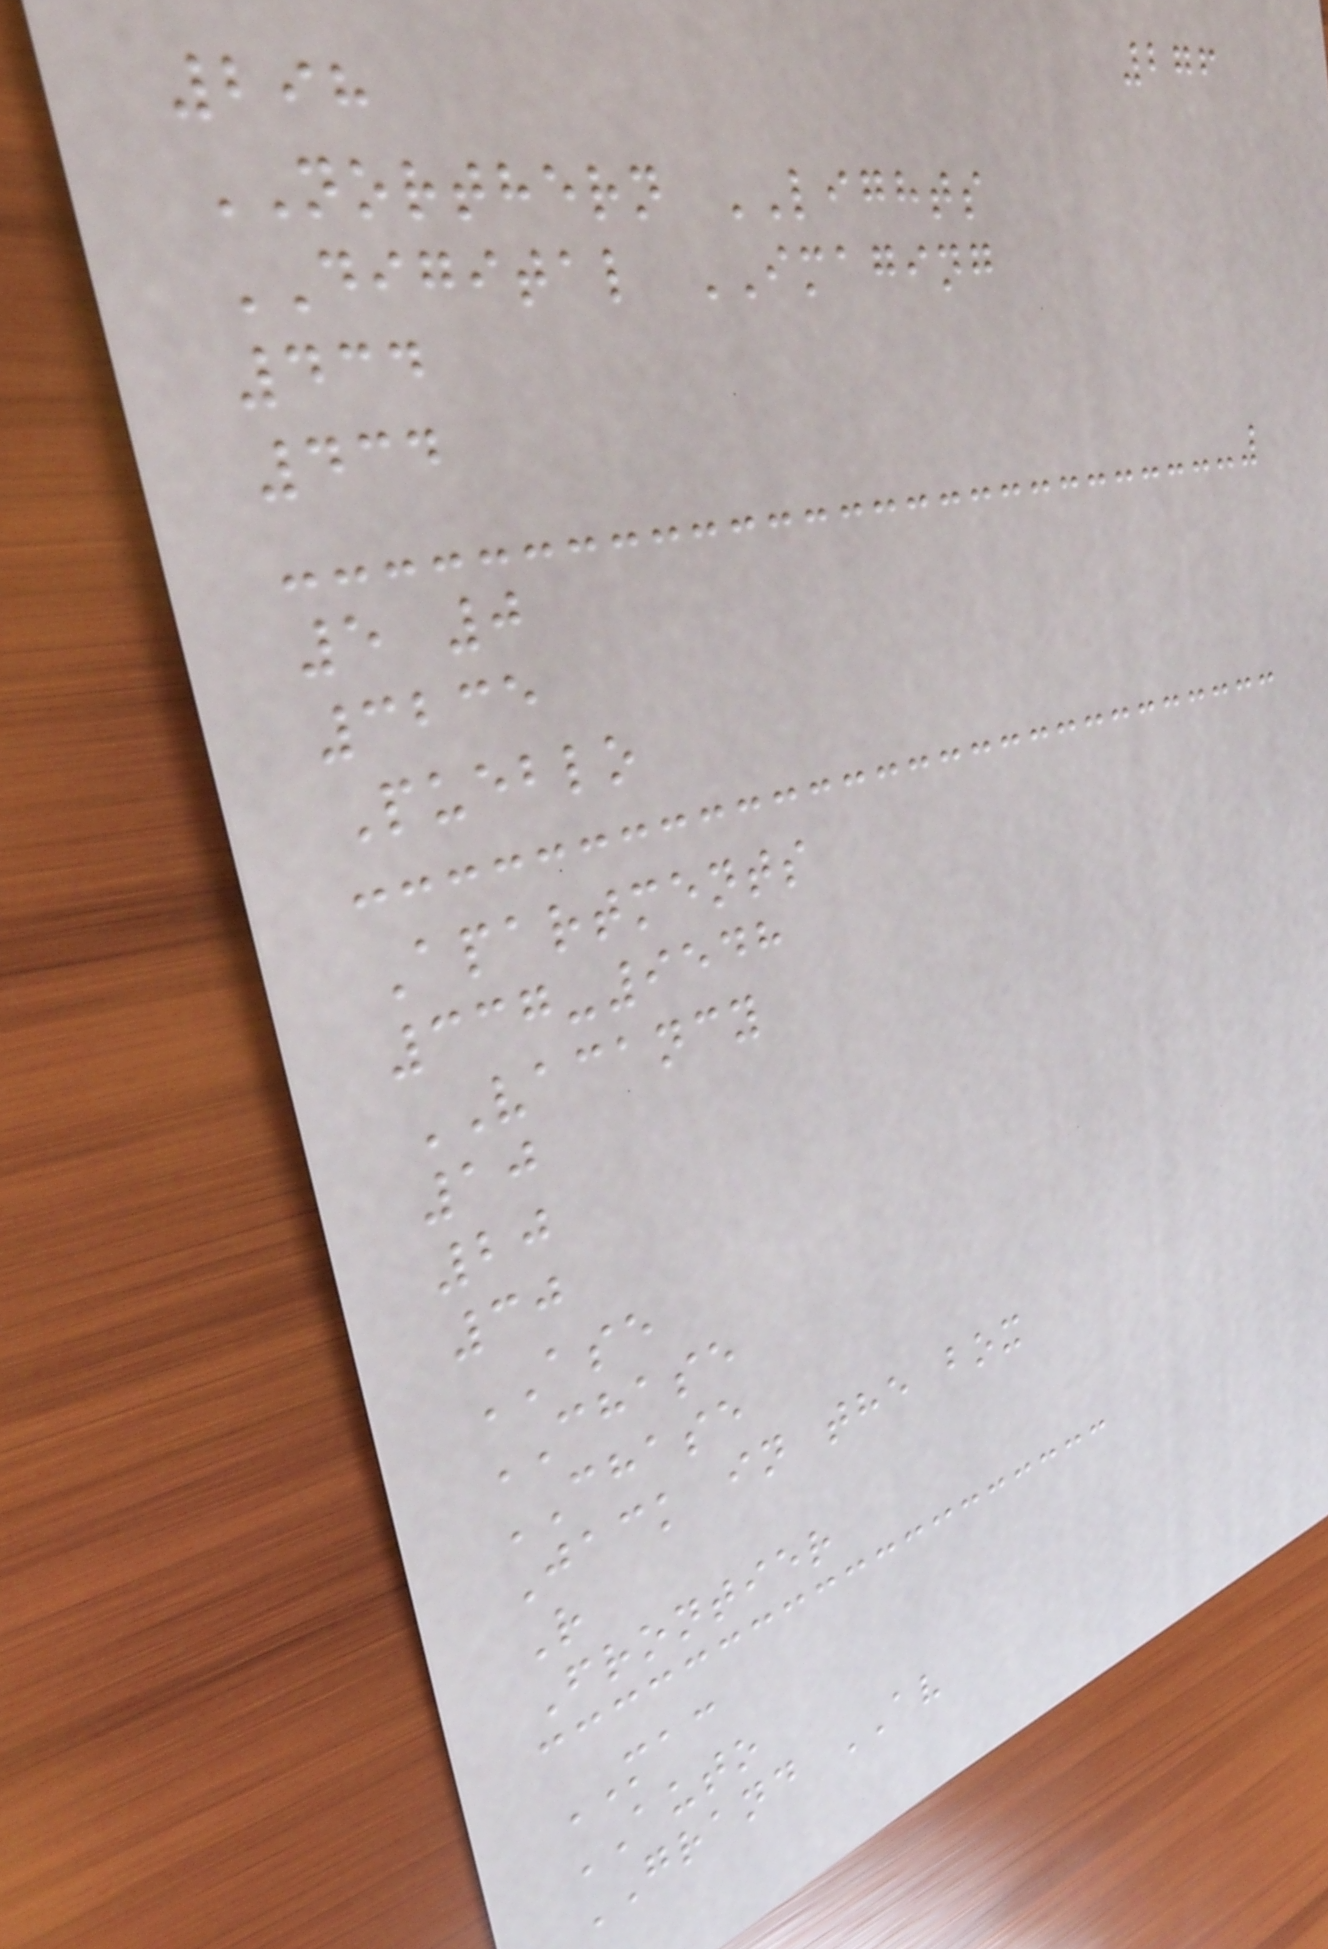276
298
NORTHERN LIGHTS
DIGITAL IMAGING
434
434
5 0
3235
Pueblo
Apartments
337-9548
VACANCY
10
20
30
ASE
CHASE
CHASE
Jack in the box
R
Frontier
MAC
AUTO
GRAND AV
